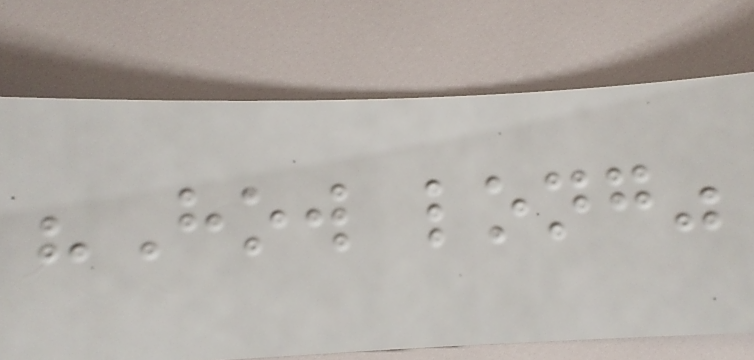"How long"
